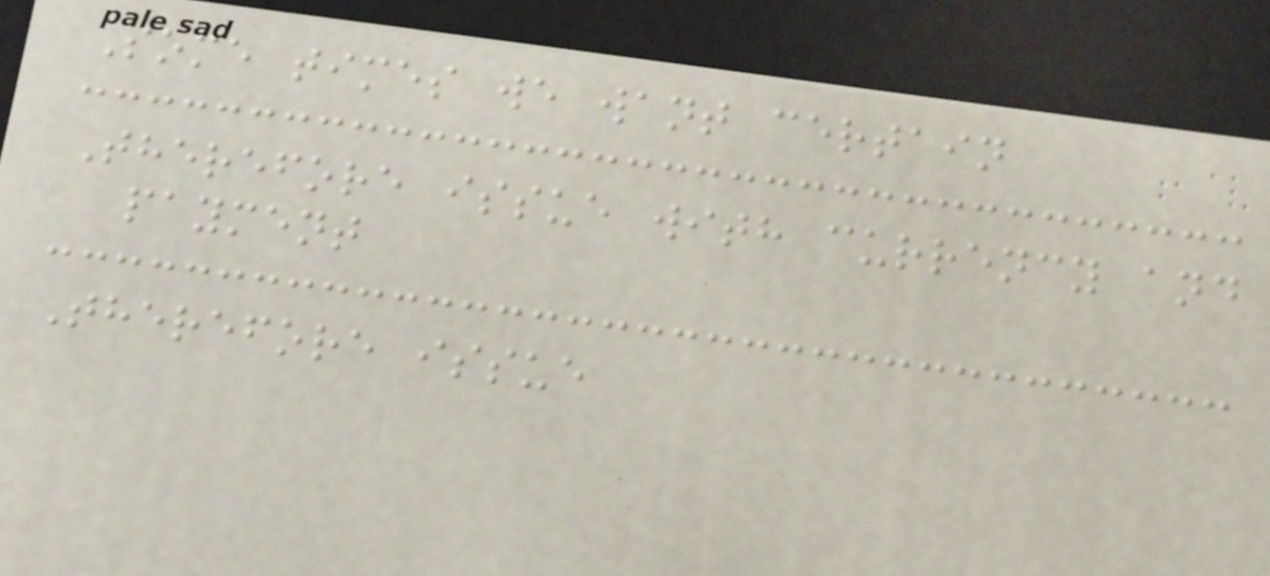Some times we want certain
Therefore issue with currency and
payment
Therefore issue
